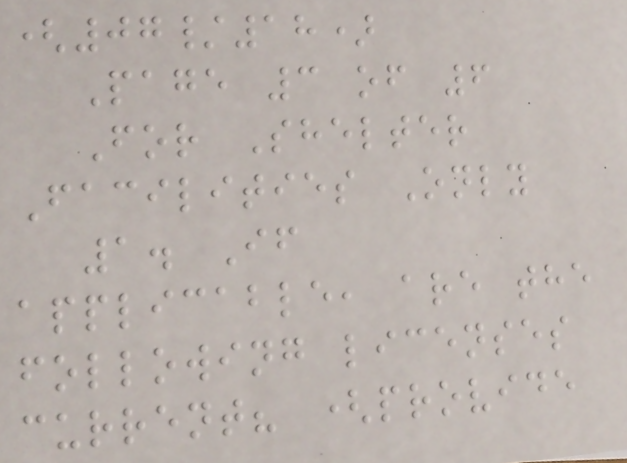(07/18)
Page 3 of 6
For Shelter
Facilities Only
1. If
applicable, are the
following licenses
current? (provide
